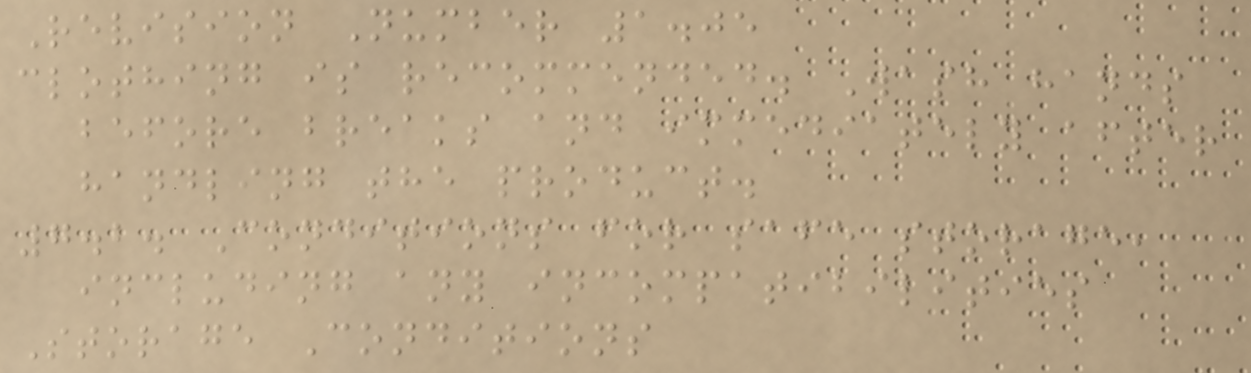Revision Number 1.05
clothing is recommended. Wash hands
before breaks and immediately after
handling the product.
7.2. Conditions for safe storage,
including any incompatibilities
Storage Conditions
